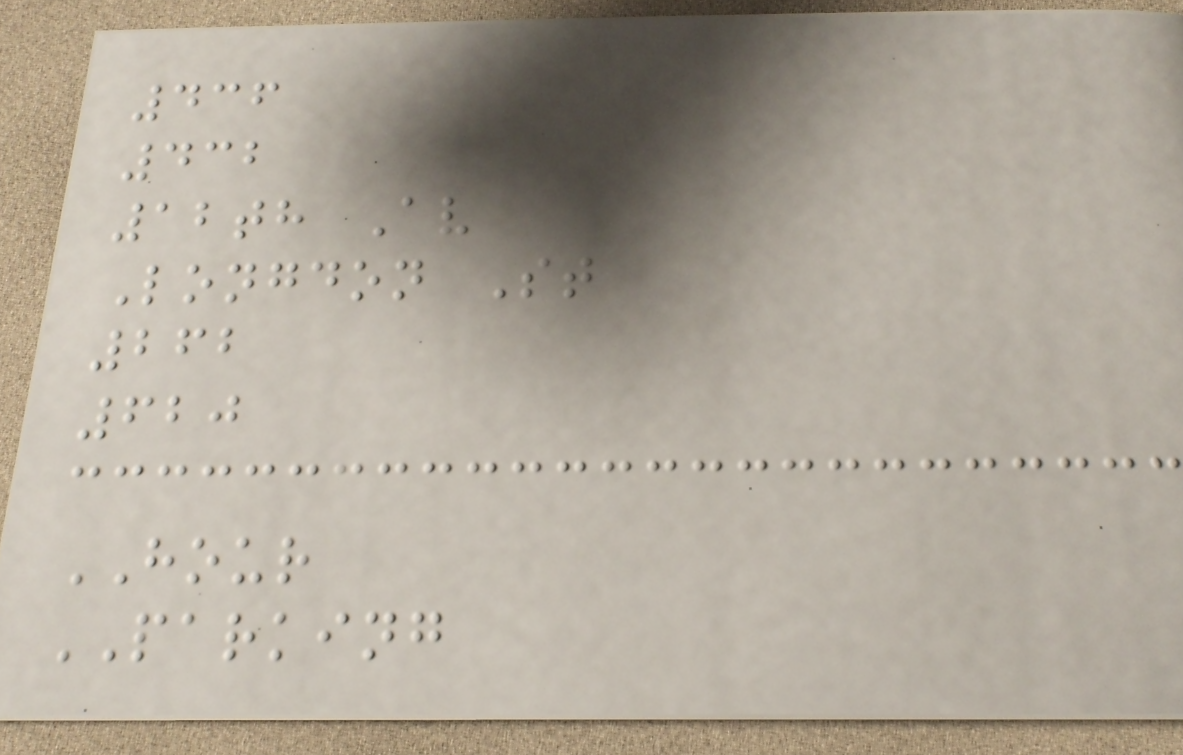436
432
12th Av
Longdon St
262
620
HOUR
PARKING
